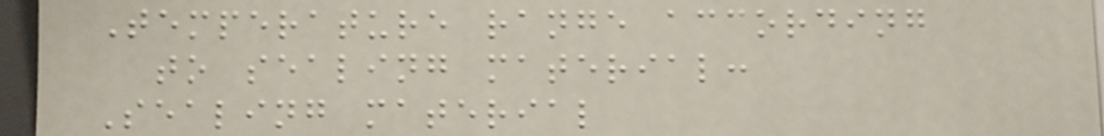Temperature range according
to sealing material:
Sealing material
